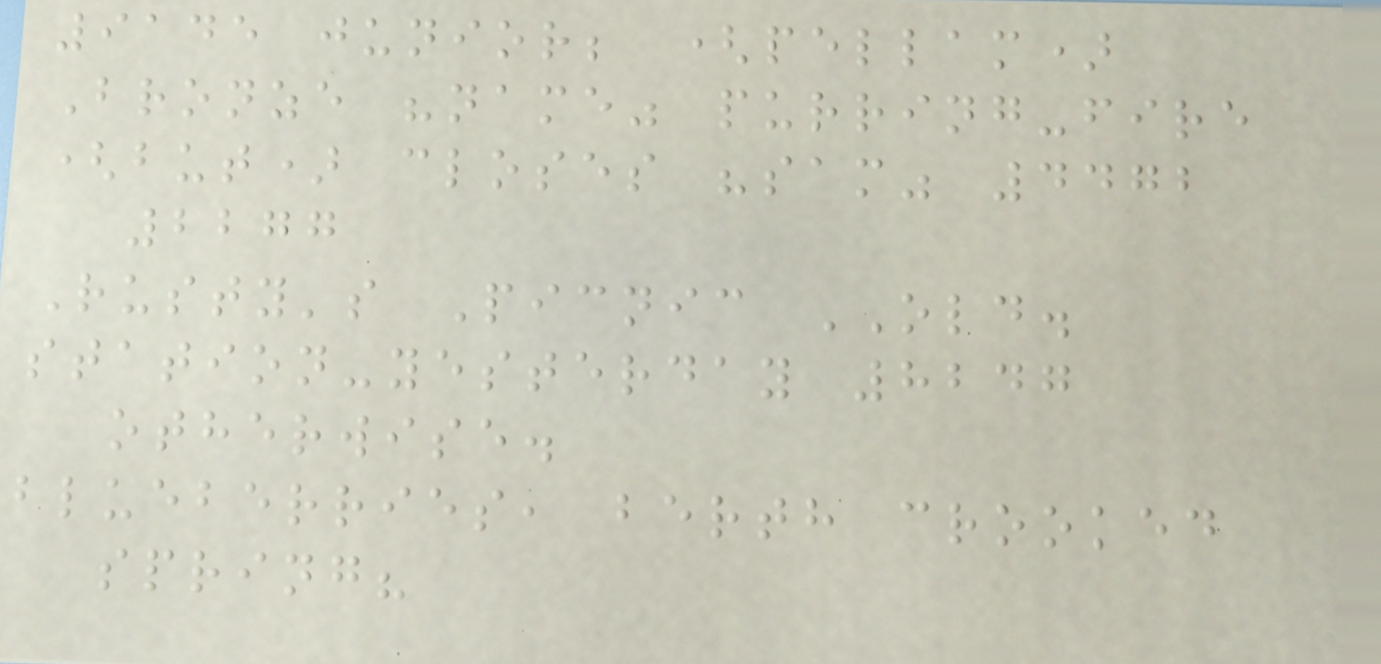9145 junior; (pellam)
Bronze "name" purring-fire
(but) closes "sam" 4472
2277
Rusty's Picnic OLD.
station-yesterday 8247
otherwise.
blueberries, berth crooked
spring?
